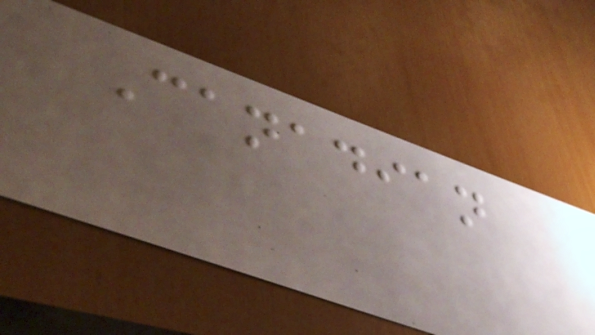Canadian
